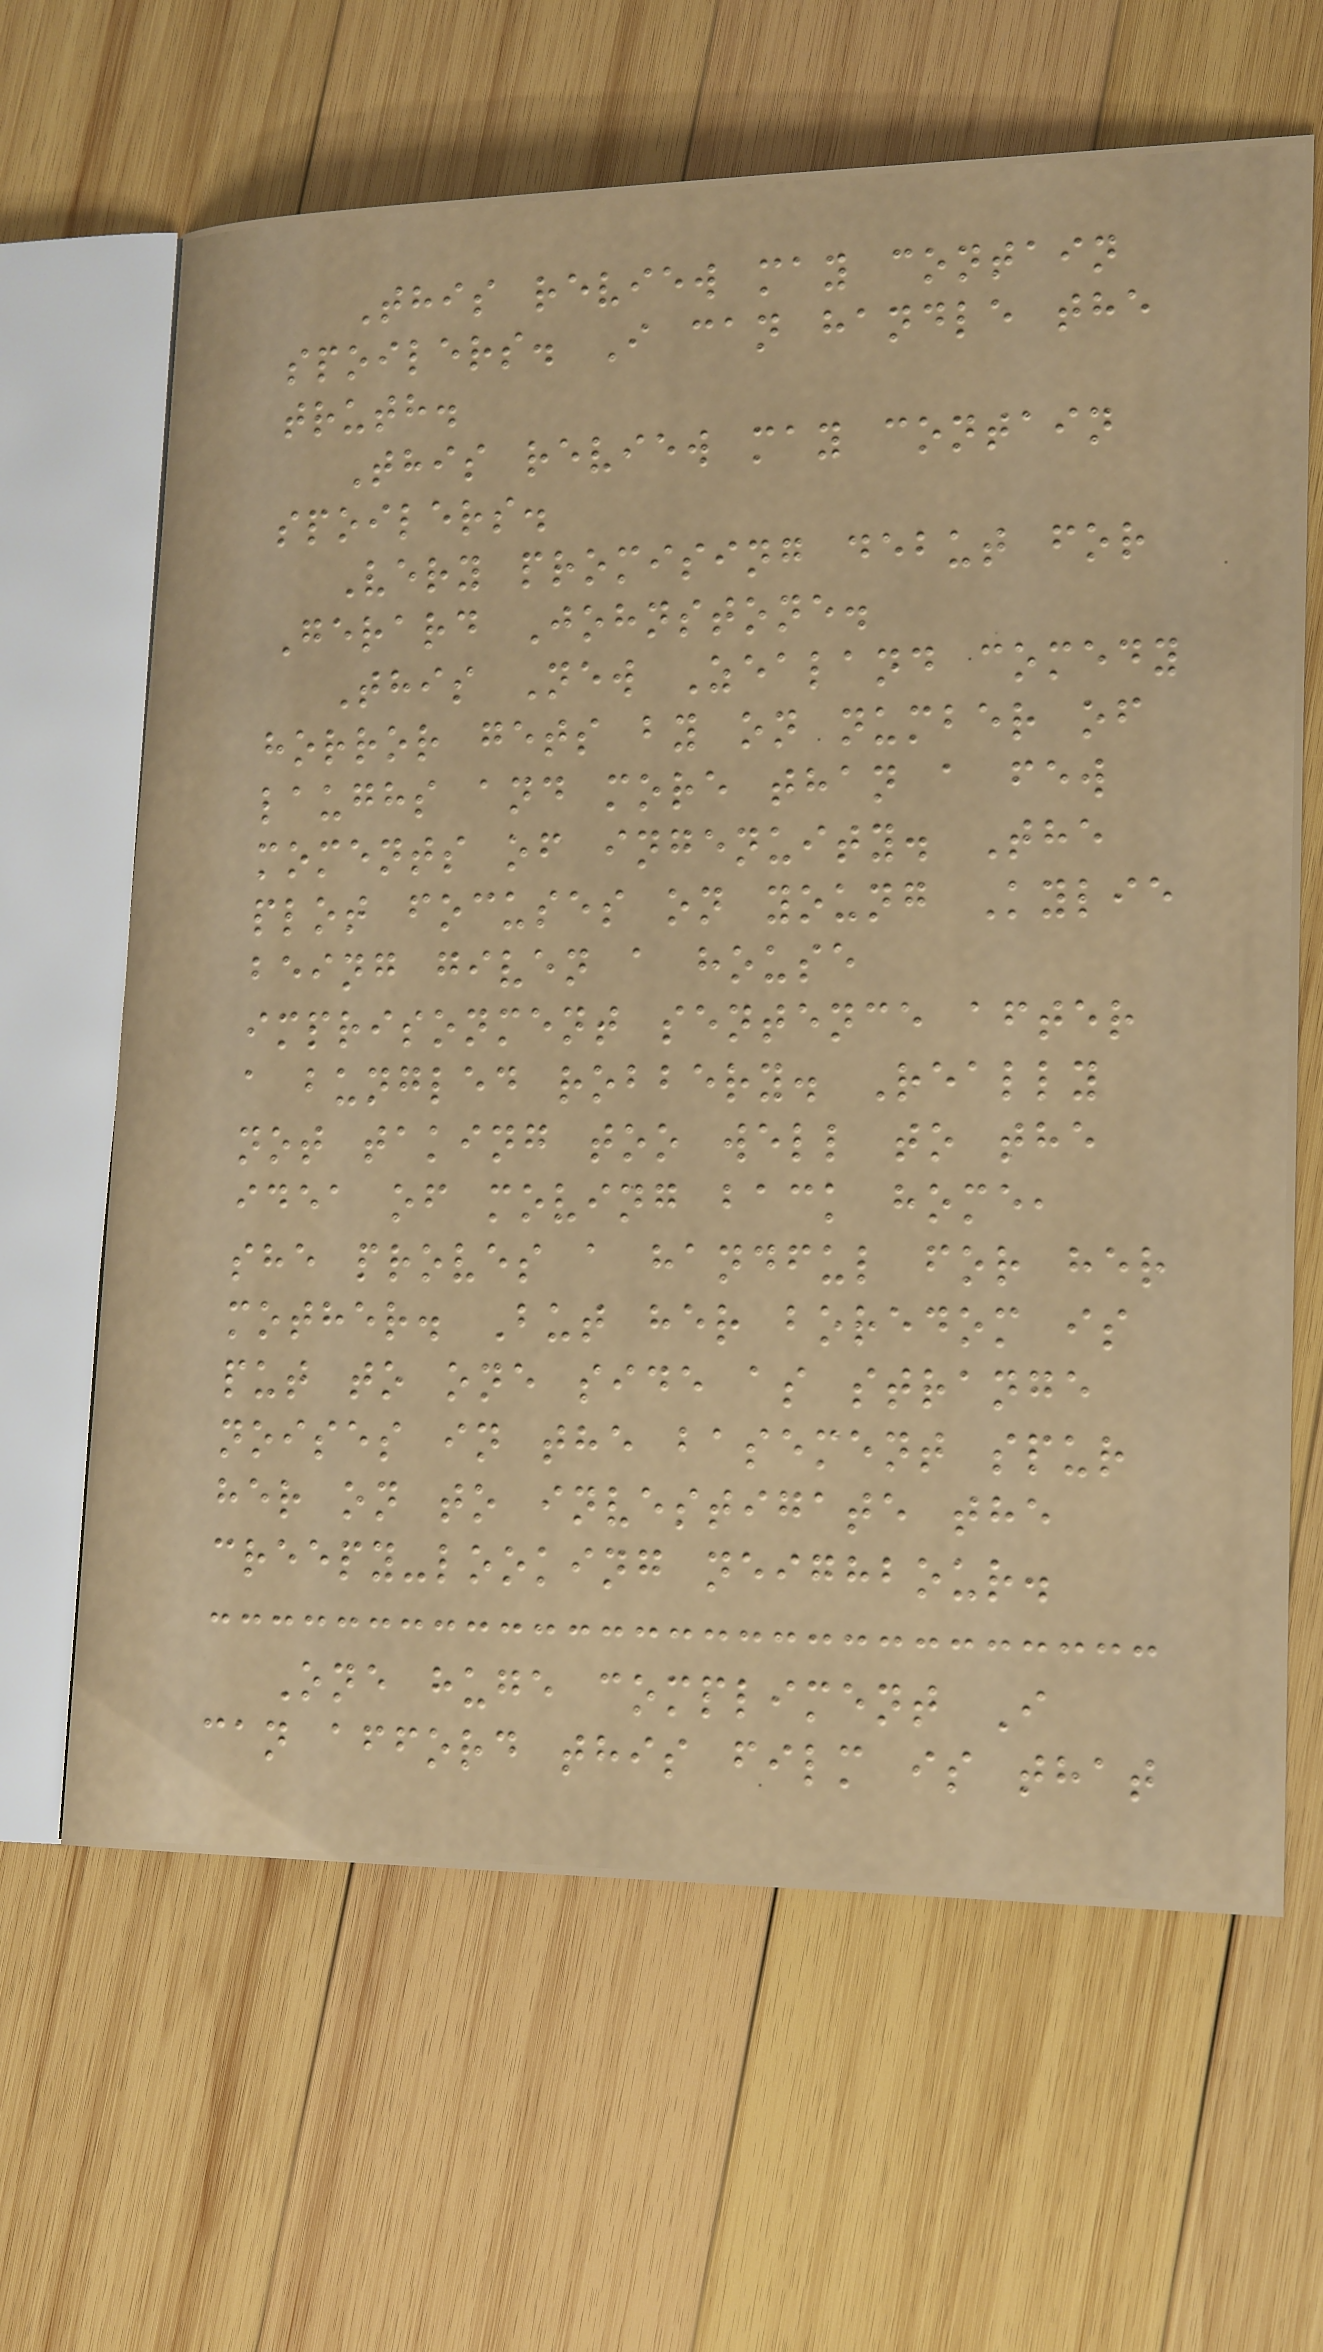This review may contain
spoilers. I can handle the
truth.
This review may contain
spoilers.
Very promising debut for
Gerard Johnstone.
This New Zealand comedy
horror gets by on number of
laughs and more than a few
moments of ingenuity. The
plot focuses on young Kylie
being given a house
imprisonment sentence after
a bungled robbery. Really
not taking too well to the
idea of moving back home,
she proves a handful for her
mother. But her boredom is
put to one side as strange
noises in the basement spur
her on to investigate the
creepy-looking neighbour.
One huge compliment I
can afford this film is that
